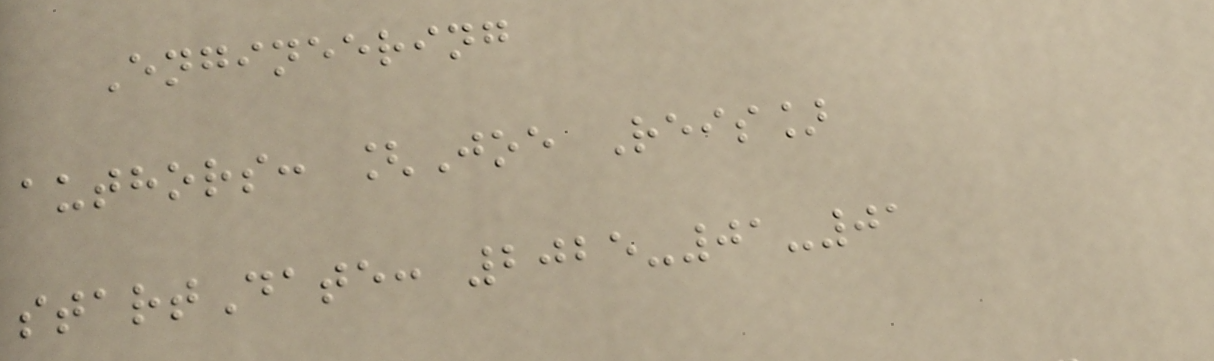Engineering
authors: [Joe Reis]
startDate: 2025-01-01
